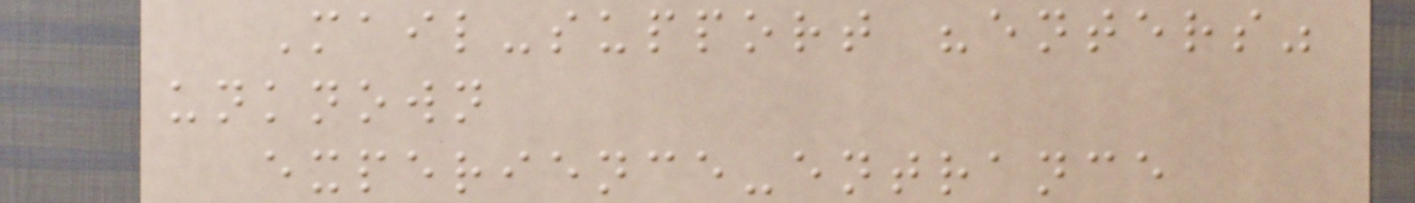Mail-support "enters"
unknown
experience-entrance
